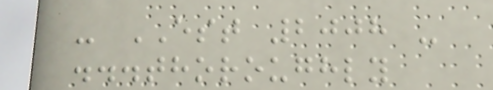- EST 2008 -
...thoroughly
